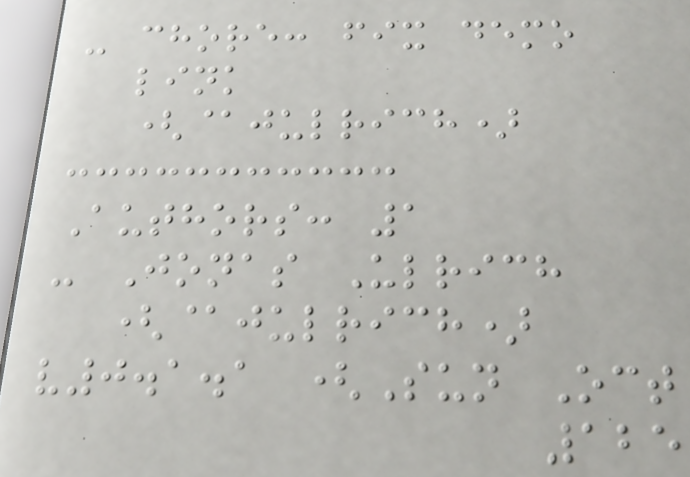- chore: fix demo
link
(@julrich)
Authors: 1
- Jonas Ulrich
(@julrich)
v0.1.1 (Sun Oct
125
